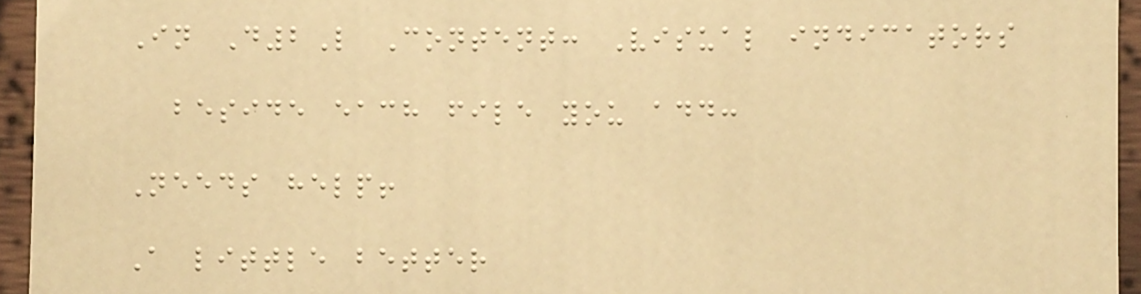In D2L Content: Visual indicators
beside each file you add:
Needs help!
A little better
